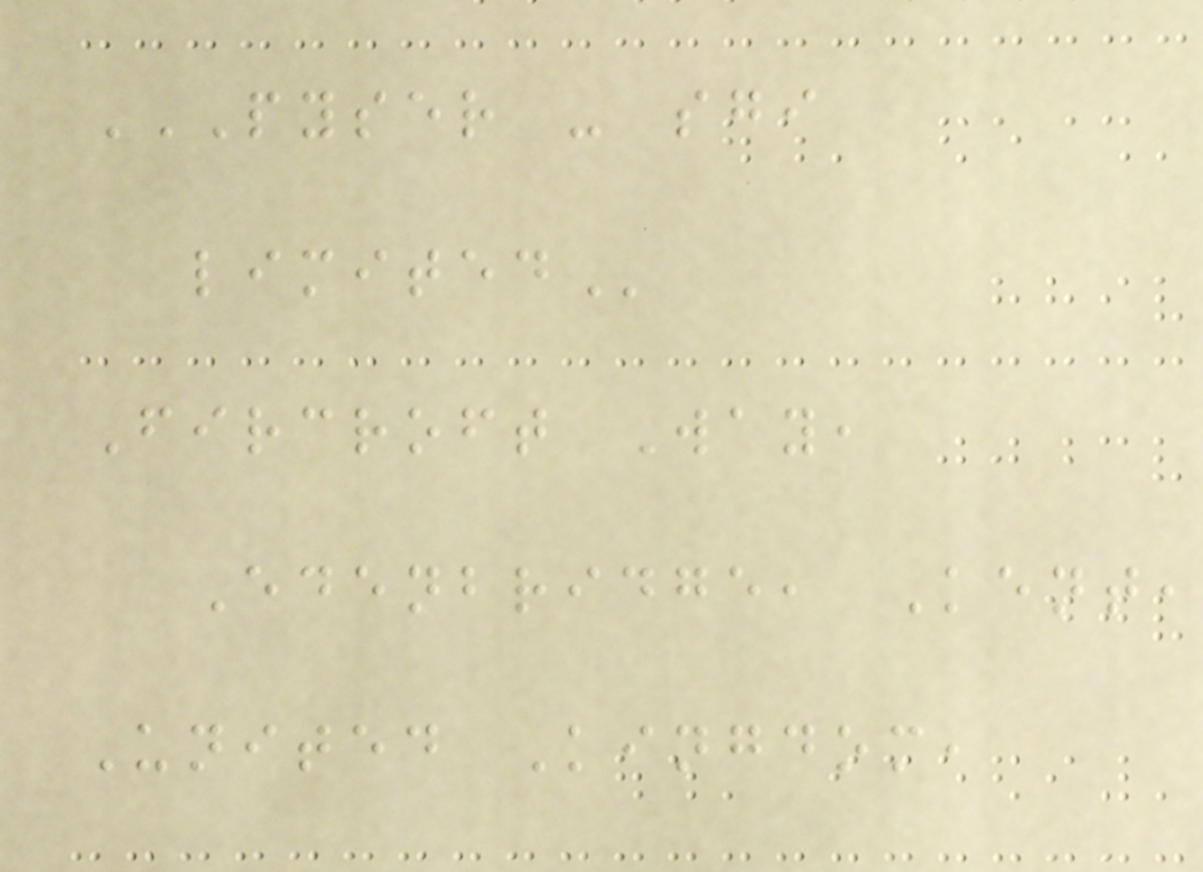PYSER - SGI
LIMITED
Fircroft Way,
Edenbridge, Kent,
United Kingdom,
